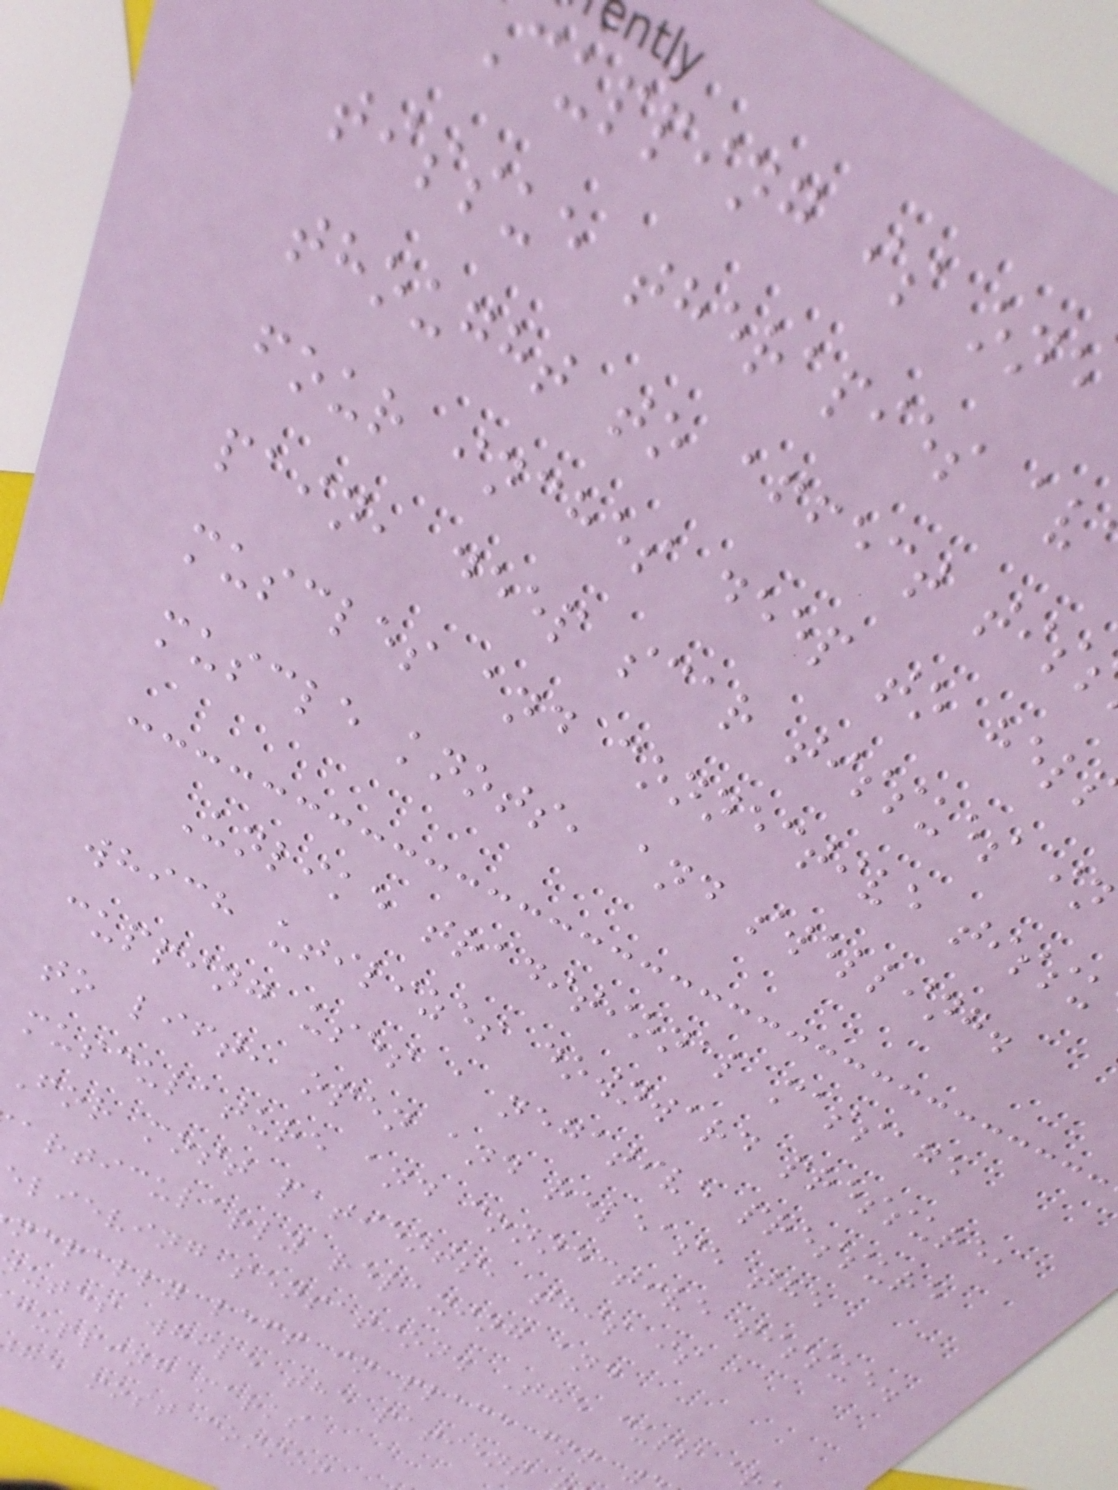cupping is one
tissue therapies av
thought to affect tis
four inches deep to hel
pain, deep scar tissues in
muscles and connective tissu
muscle knots, and swelling.
Unlike traditional massage
which utilizes downward pressure,
cupping uses a negative pressure
to lift, open and release the
musculature and connective tissue.
For most patients, this is a
articularly relaxing and
elieving sensation. The cups a
nerally left in place for
utes while the patient
cupping marks
he most common
